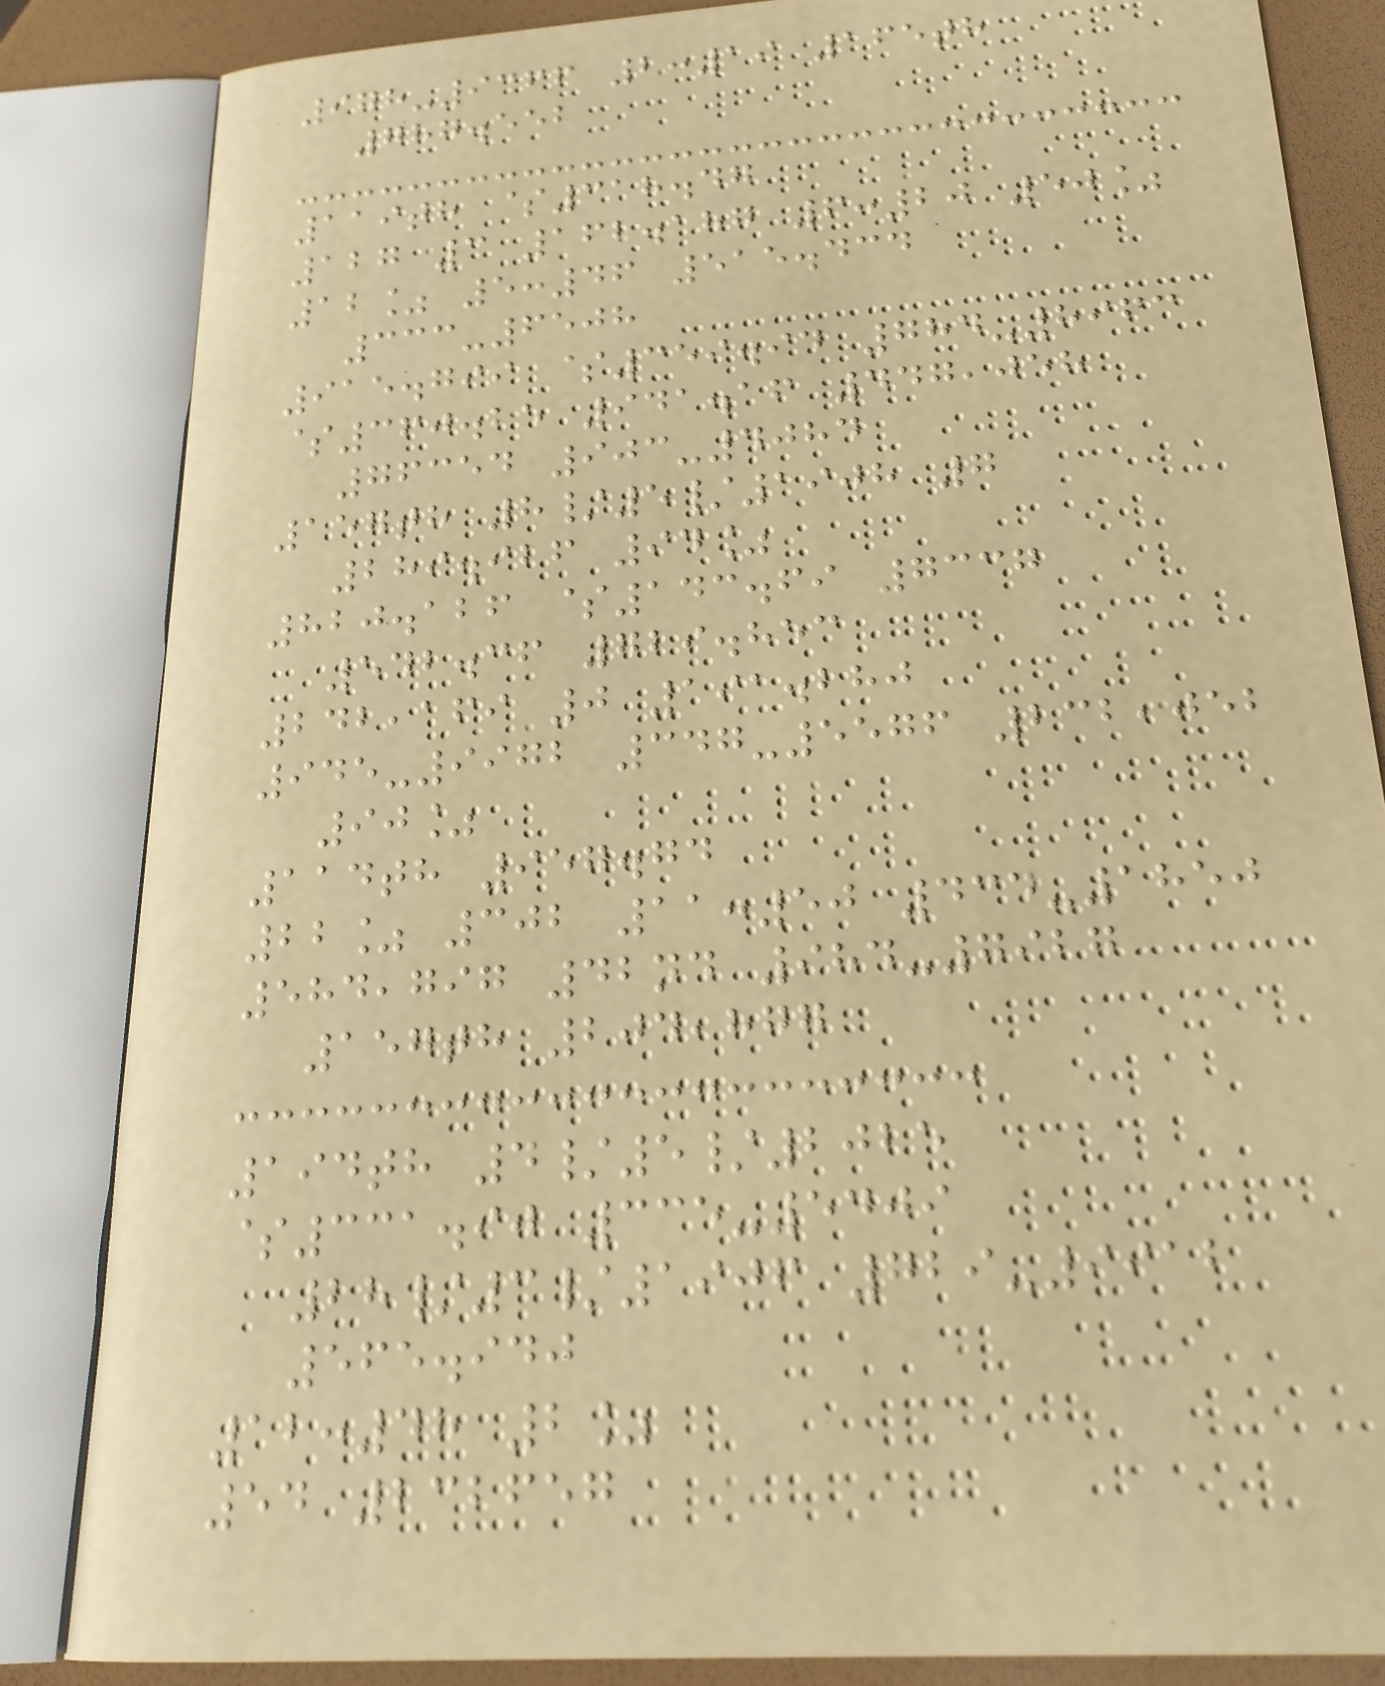978-9366 2:19 165th
787.552
119th $318.47
127 3 162.187 6:20 50%
12% 5:46 515.434
333-6508
915.799 $359.94 784-8963
$360.25 941.16 447,058
76354 903-4084
157th 8/5/1908 7
289.926 94%
820.126 $143.69 7337
542.36 729.853
242,169 0 191.280
945-9972 347-5576 232,052
90%
114th 957.74
22% 302 11:50 434-1850
584,797 42nd 984-7927
157th 204,877
194th 4/5/2025
$331.90 335-5409
28/3/1906 729-9912
565.940
12:48 2%
54 232657
